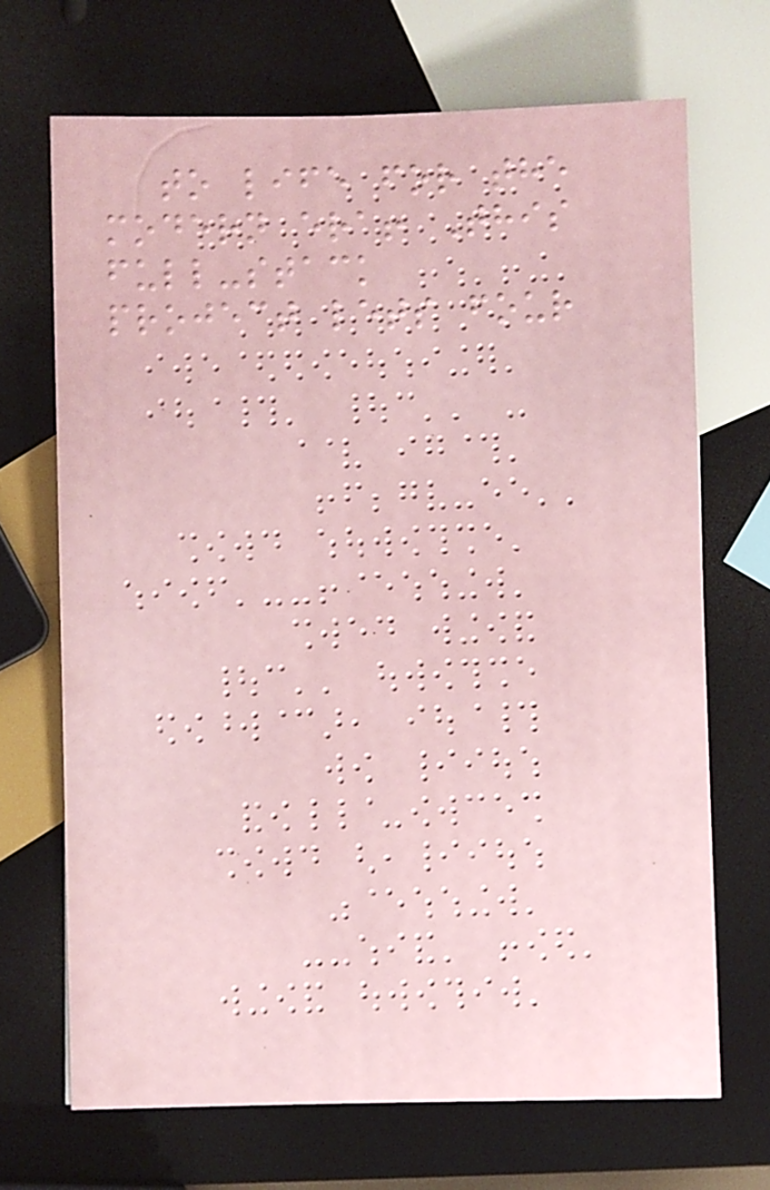to life for the
modern era! This
full-stack
project lets four
